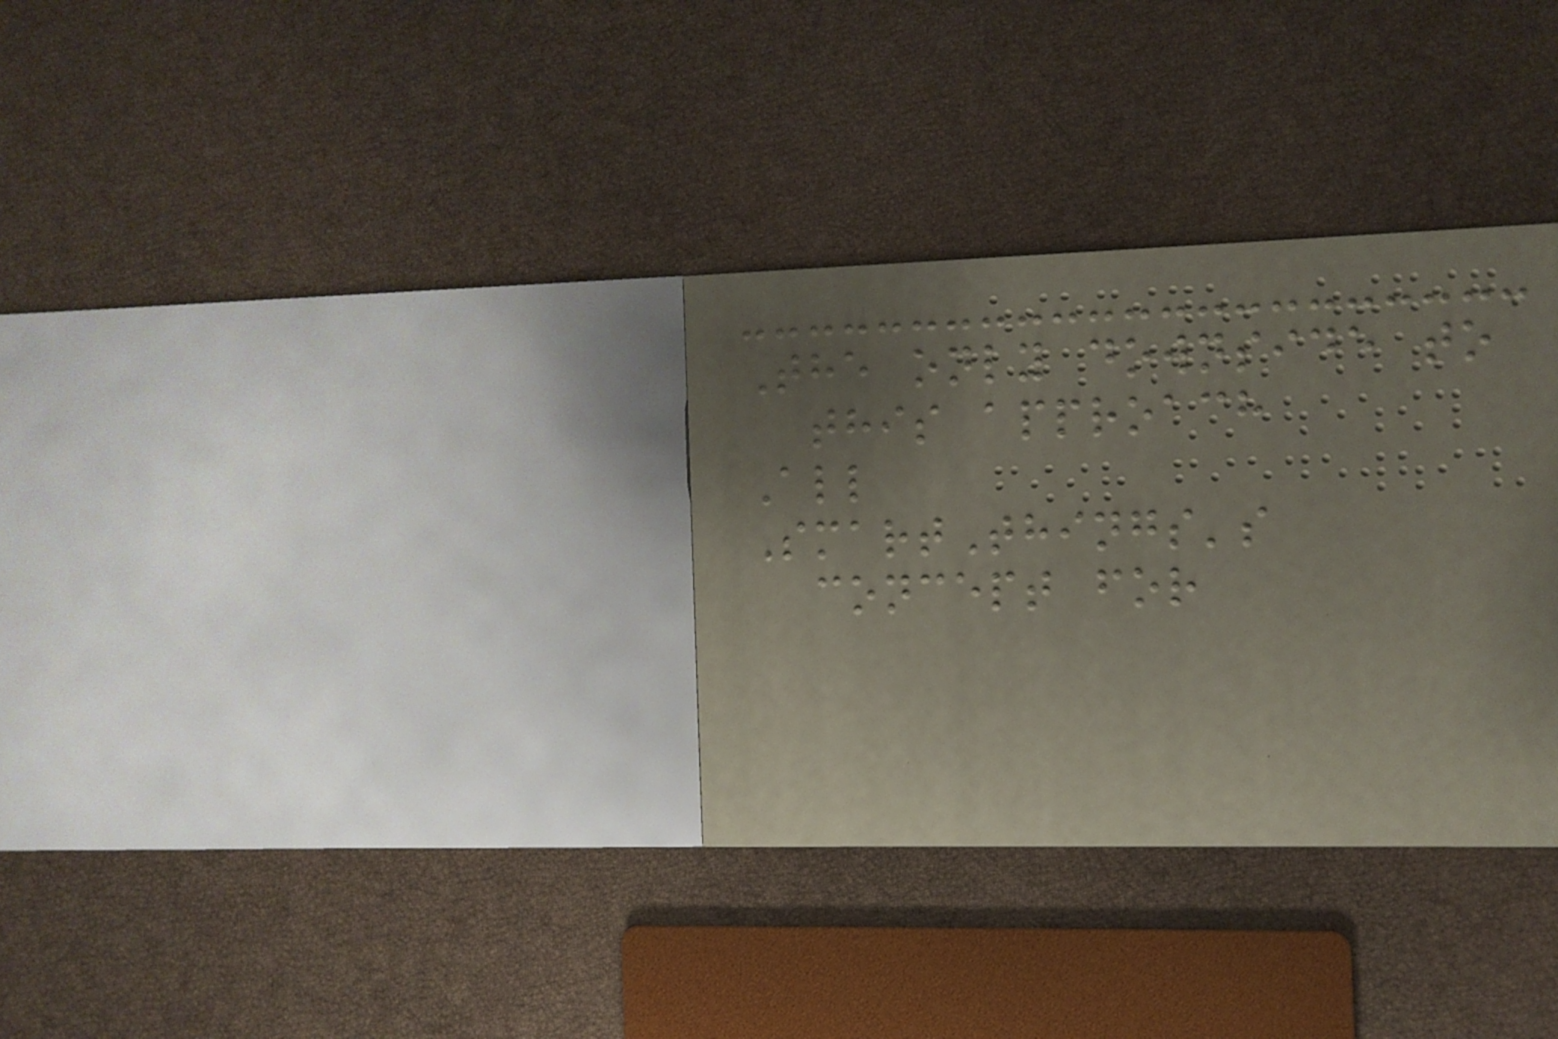The only downside to
this approach
All
SmartThings's
concept for
